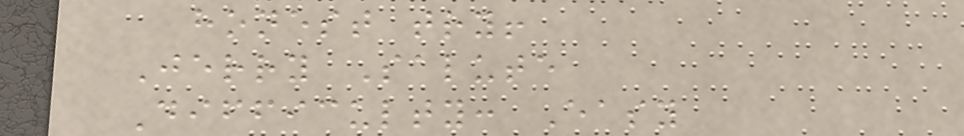honest try!
Jerry Salute
Difficulty: Easy
